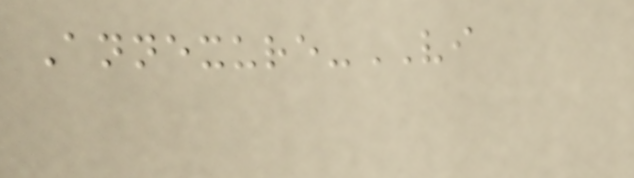Annexure-VI
